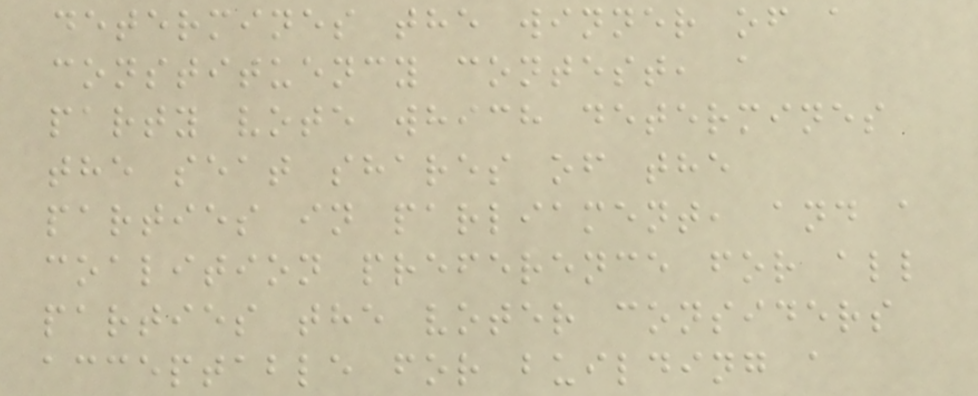determines the winner of a
constituency contest, a
party vote which determines
the seat shares of the
parties in parliament, and a
coalition preference for all
parties the voter considers
acceptable for building a
